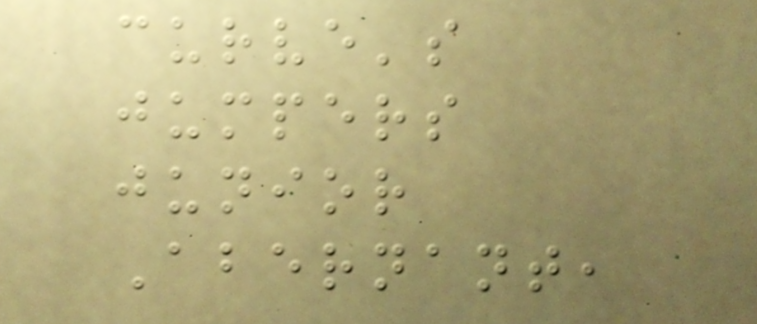curve's
jumpers
junior
Abernant,
